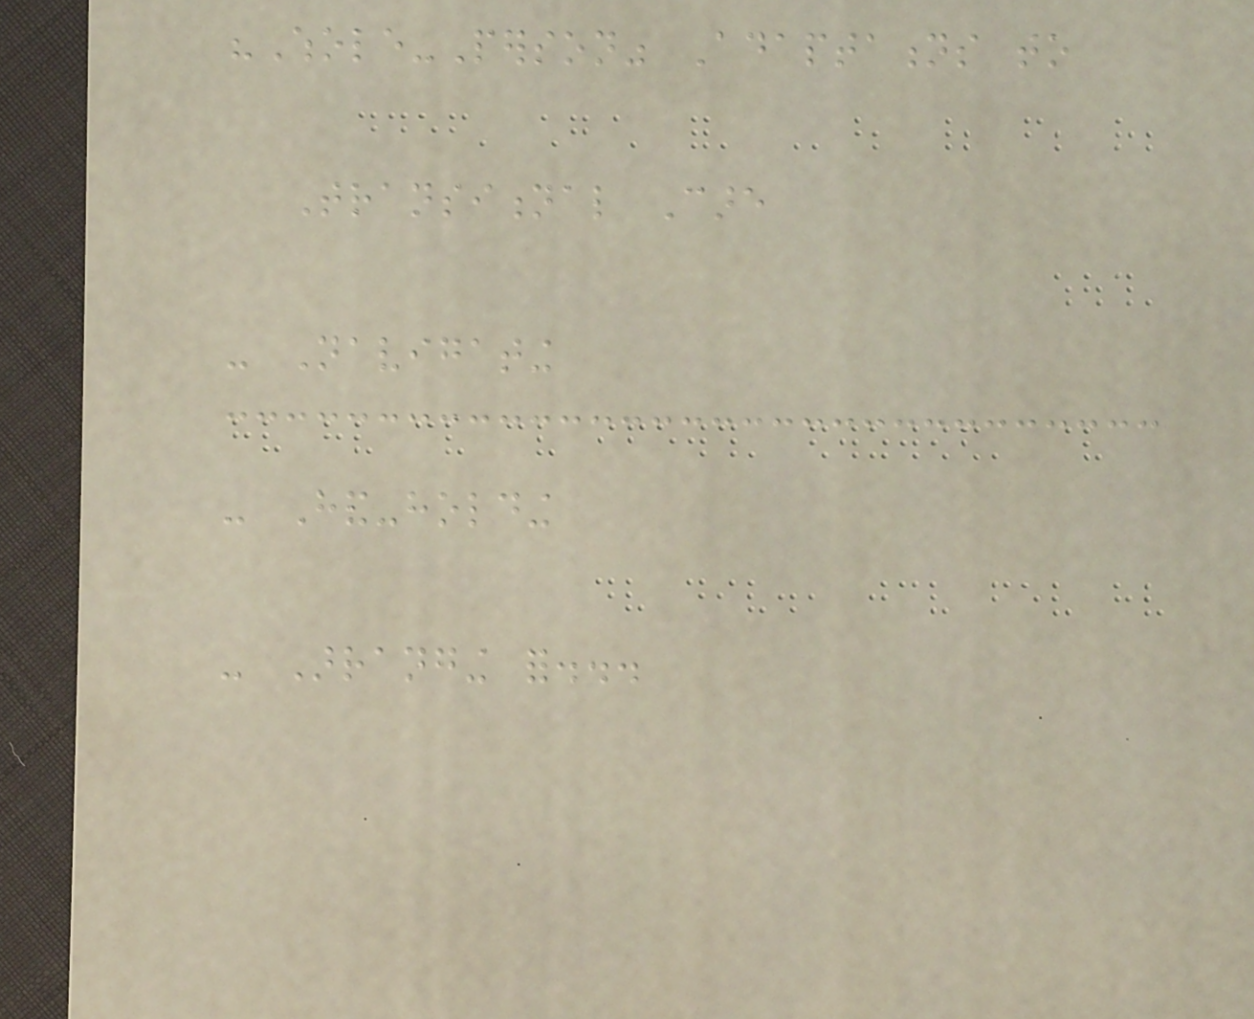"Whole-Person" Adaptations to
Transitional Care
- Navigating
- Hand-holding
- Arranging for...
